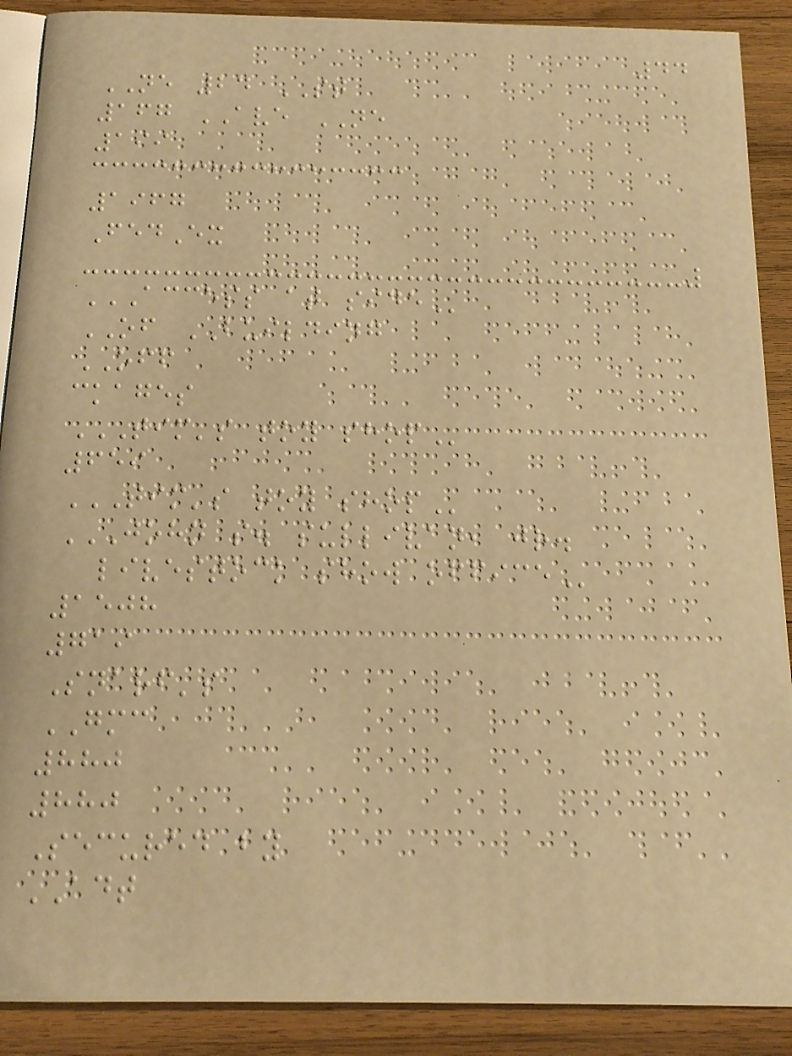44
NE 24 ST
167 AVE NE
199
1967
FedEx
ACCESS AT SIDE
OF BUILDING
OFF
ckages
TIM'S TOY SHOP
659
TIM'S TOY SHOP
JOHN S. SULLIVAN, JR.
LIVESTOCK SHOW OFFICE
1508
719
Snarf's
GMC
880
880
Secured by
ADT
